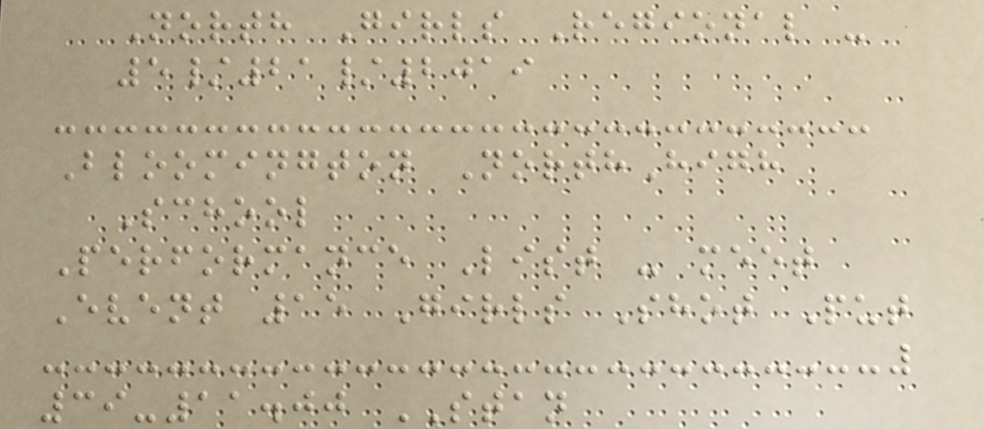North Girls Regional -
5/21/2019
Bloomington NorthHigh
School
Performance List - meet
Event 15 Girls Shot Put
39-11.00 STAN
